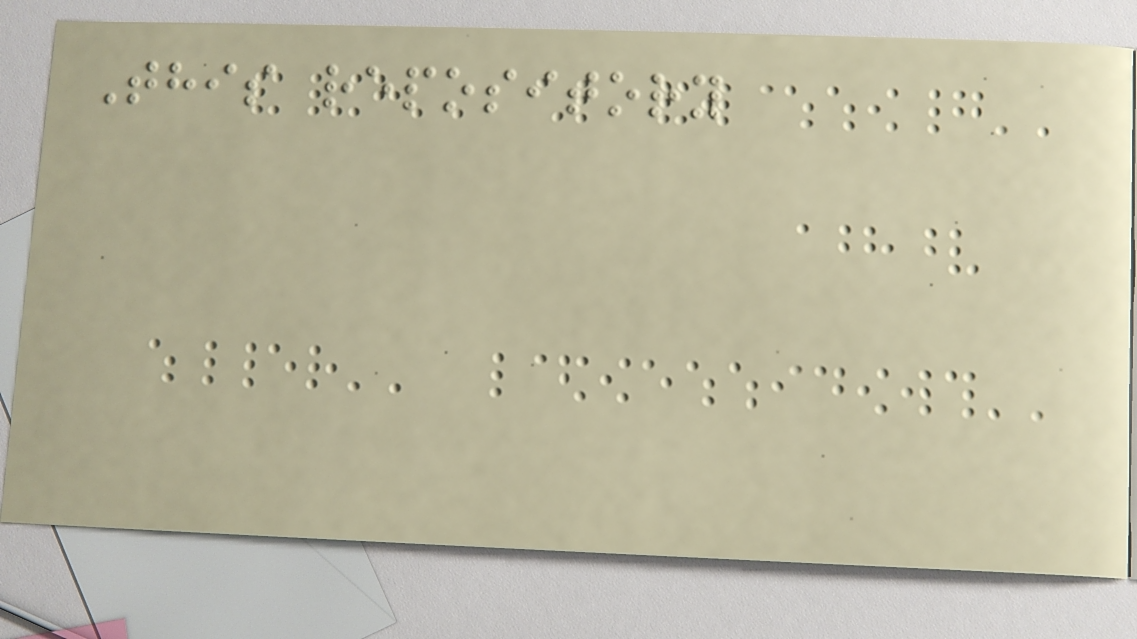This repository
